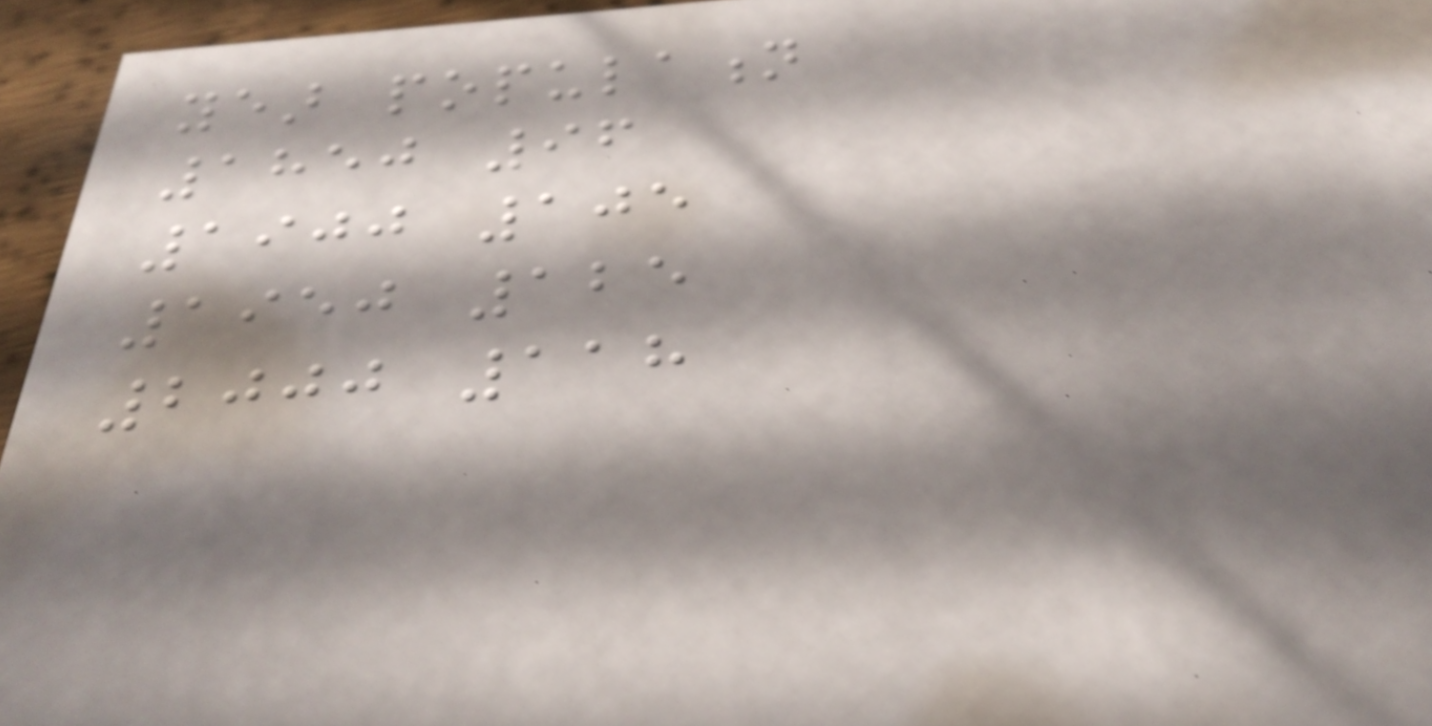year population
1850 96
1900 105
1950 125
2000 118
